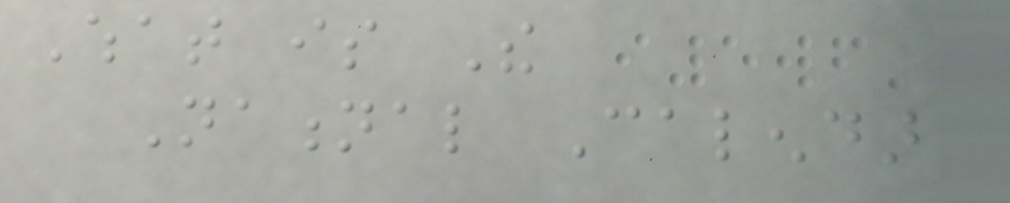What is The
National Calendar
